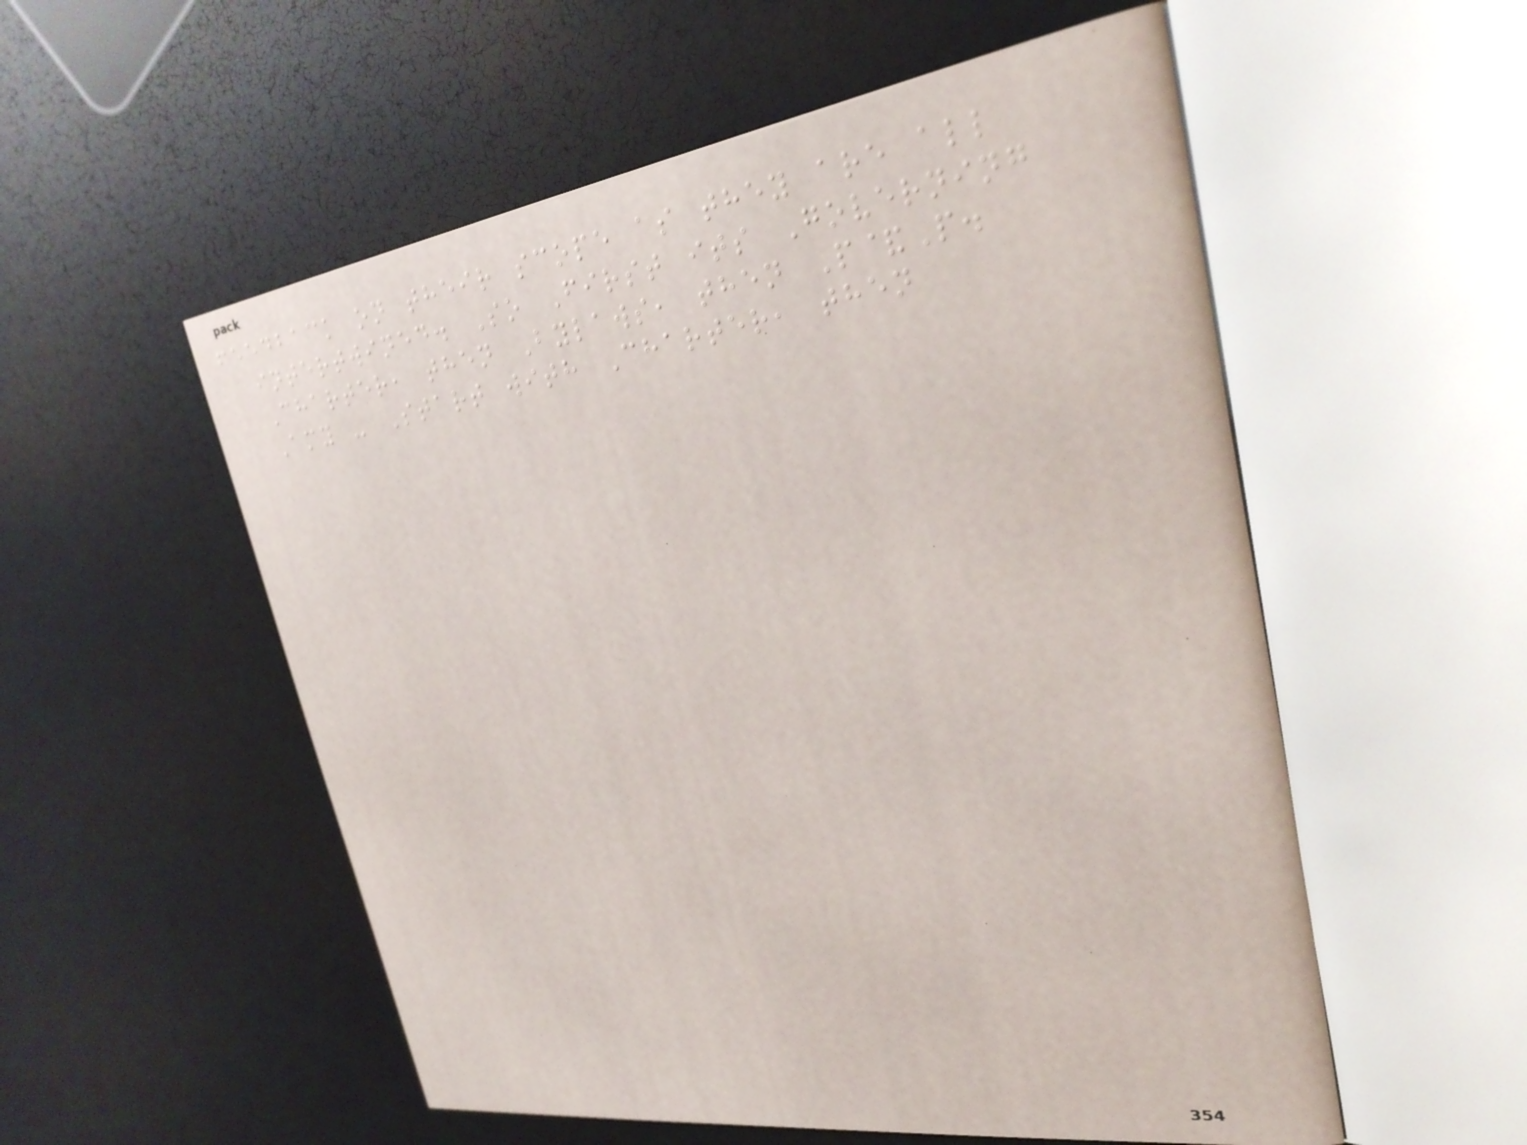feedback on their scope as they are all
intertwined. So First its Governing
Charter, then Bylaws, then P&P.
Amy - Start with Charter, then
